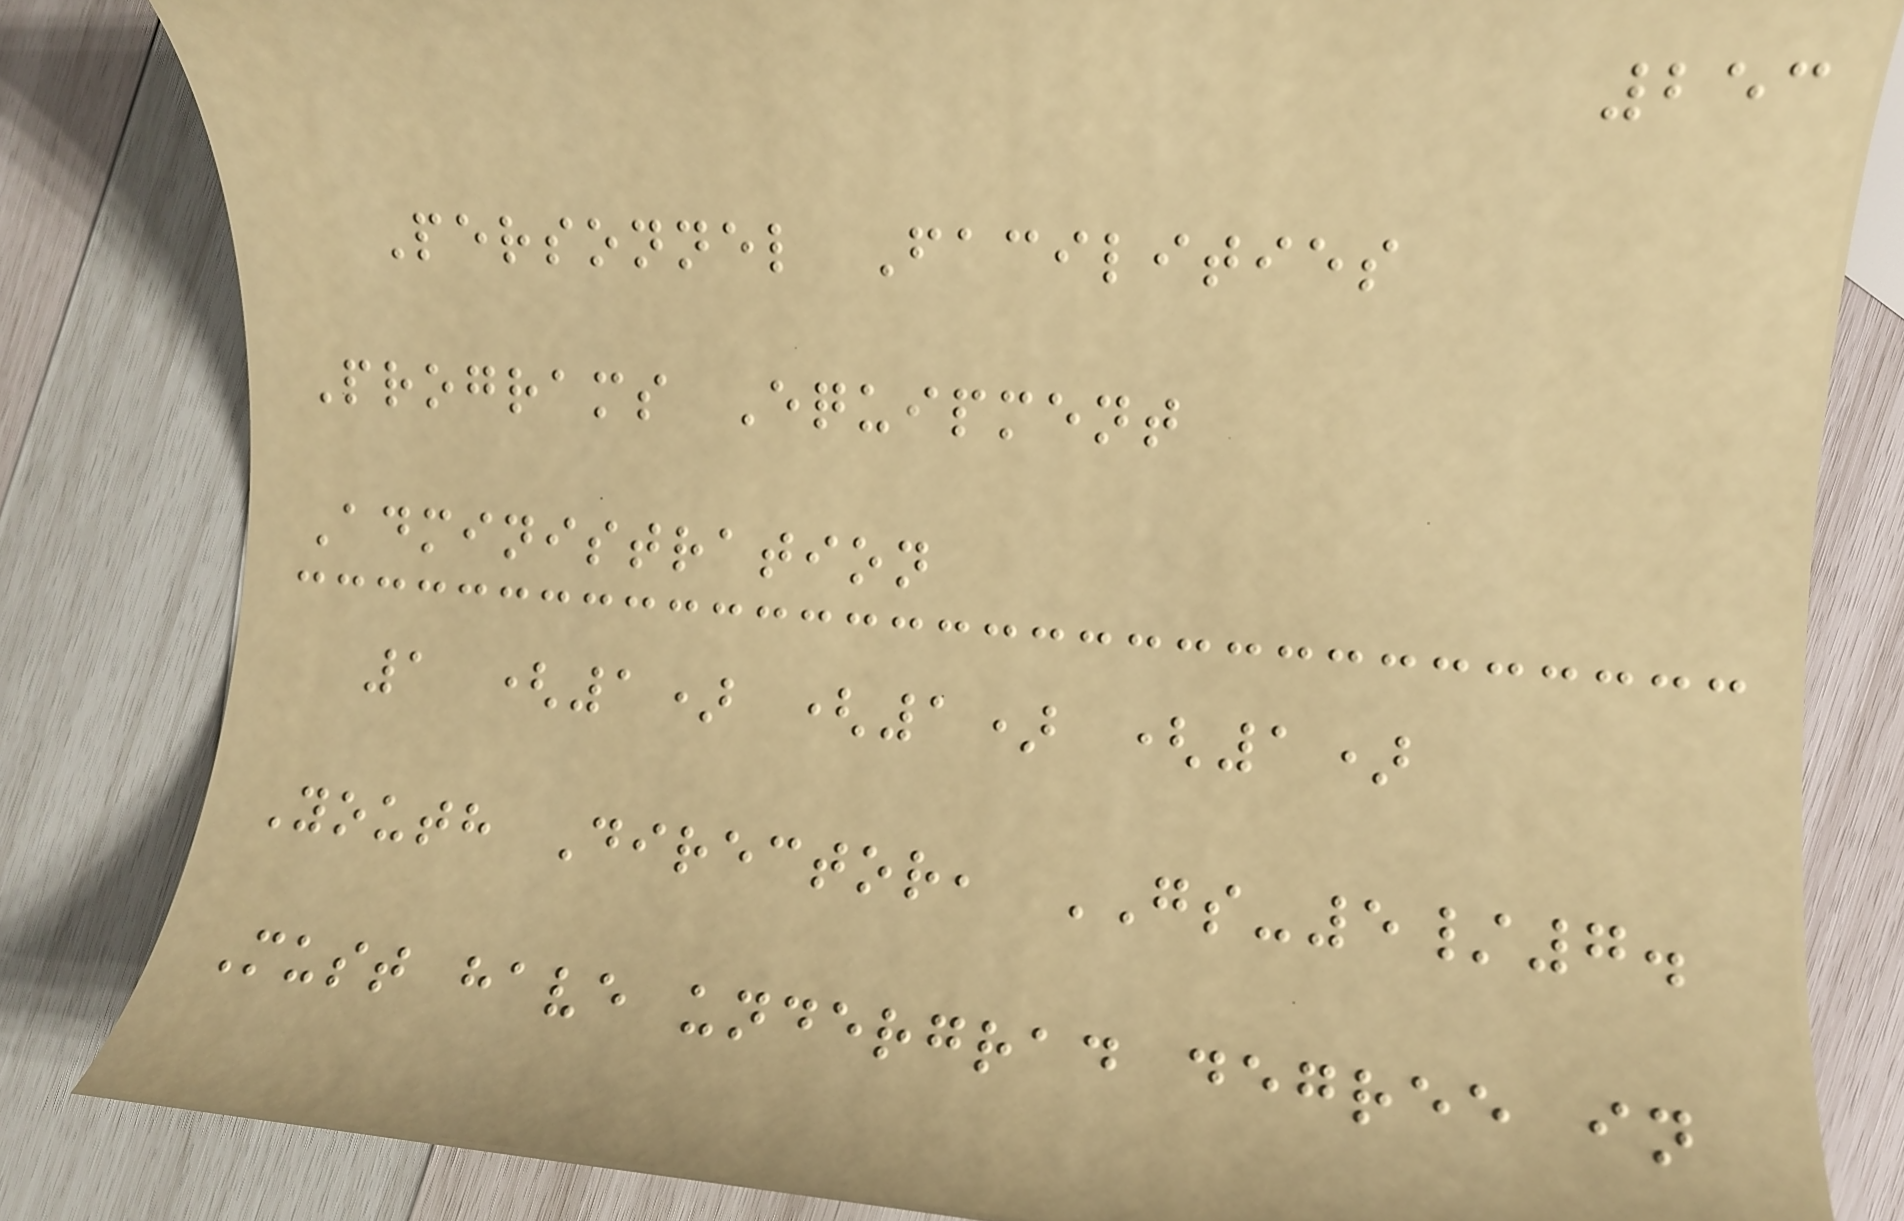253
Personnel Facilities
Programs Equipment
Administration
1 (1) (1) (1)
Youth Director, GS-5/7.
Must have undergrad degree in
